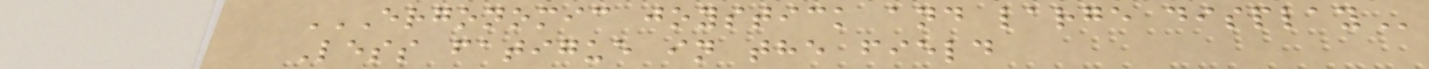ERGONOMIC JOYSTICK AND LARGE DISPLAY
Less fatigue in the field
